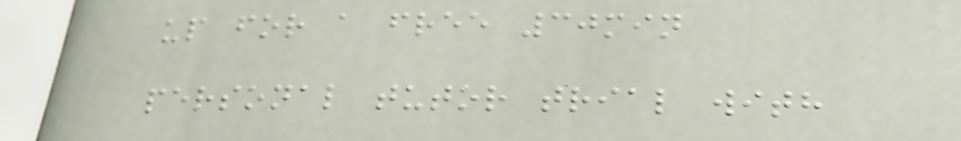up for a free 30min
personal tutor trial with
